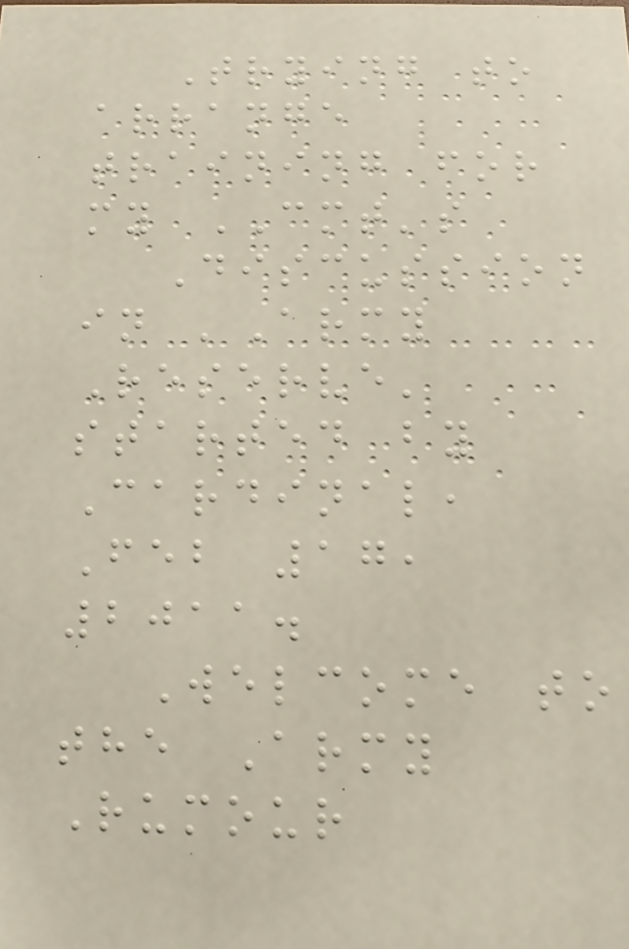Trying to
arrange
training for
my CMT's
Discussion
in 'Army
Reserve'
started by
Cardinal,
Feb 17,
2011.
Welcome to
the Army
Rumour
